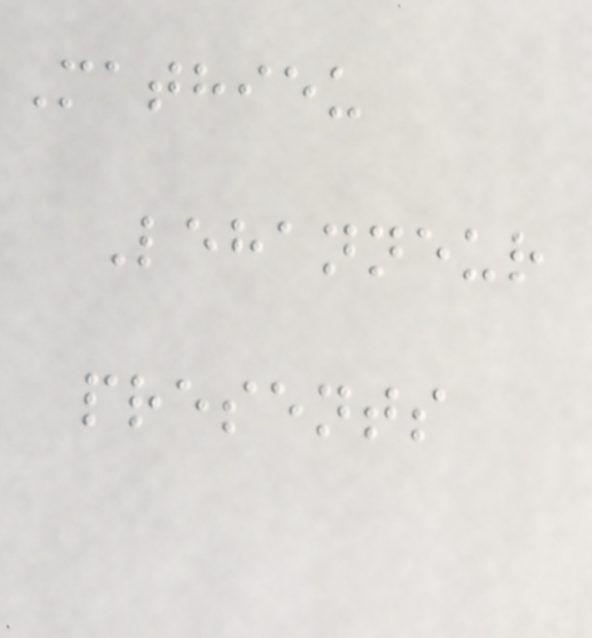Mathieu
Lehanneur
presents
